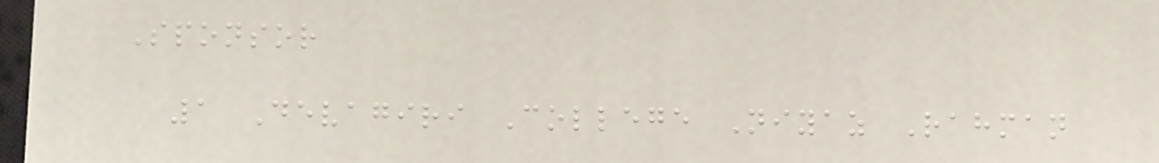Sponsor
1 Devagiri College Niyaz Rahman
